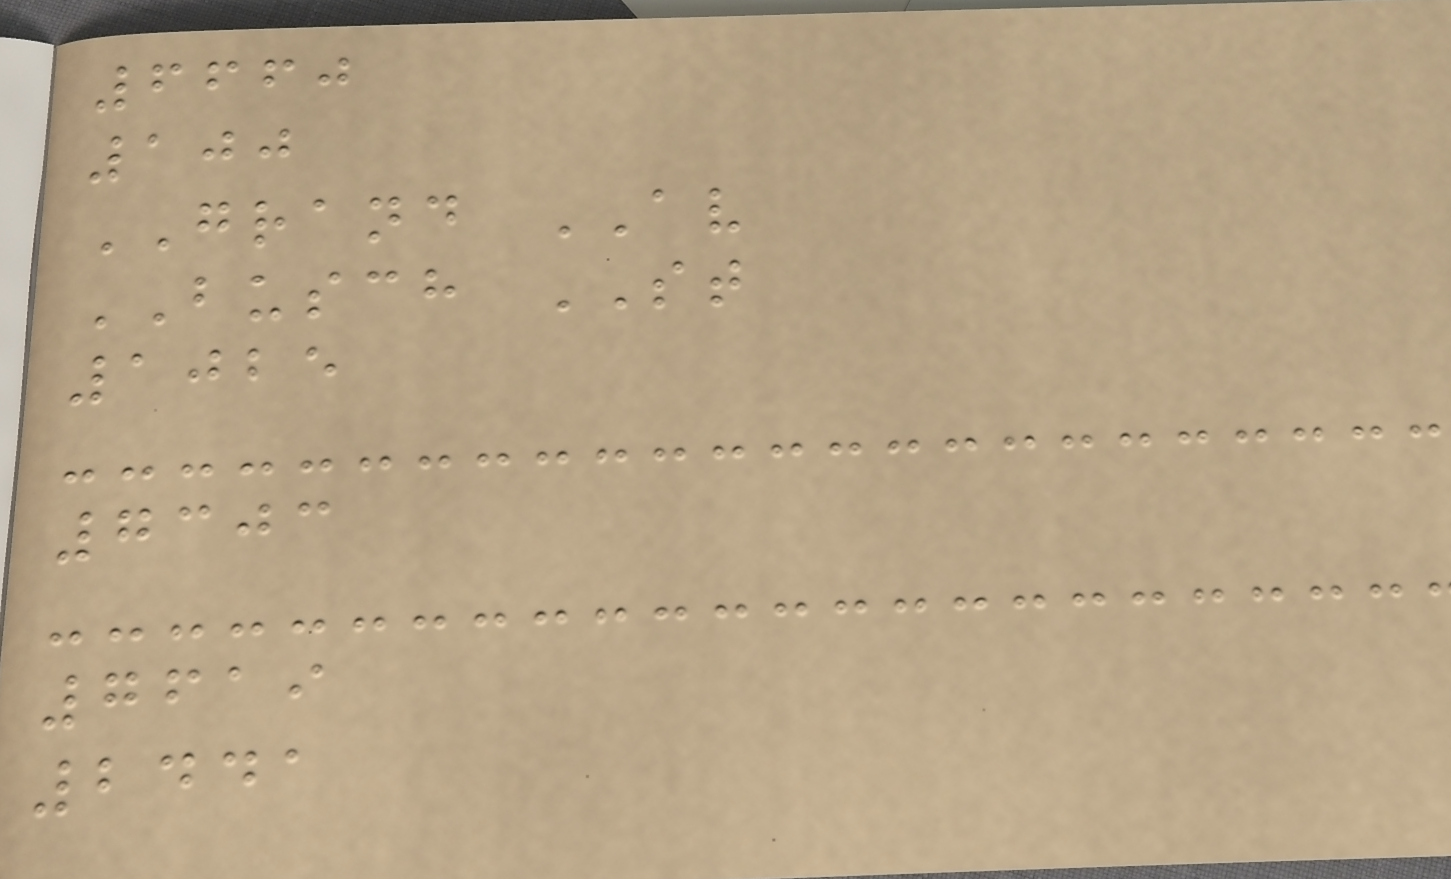6660
100
GRAND AV
BUSCH ST
1025
7303
7619
2441
